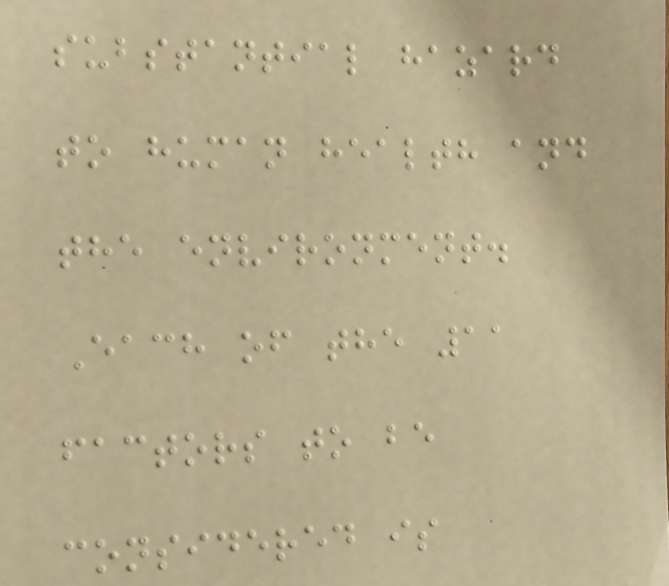substantial hazard
to human health and
the environment.
Each of the 11
factors to be
considered is
